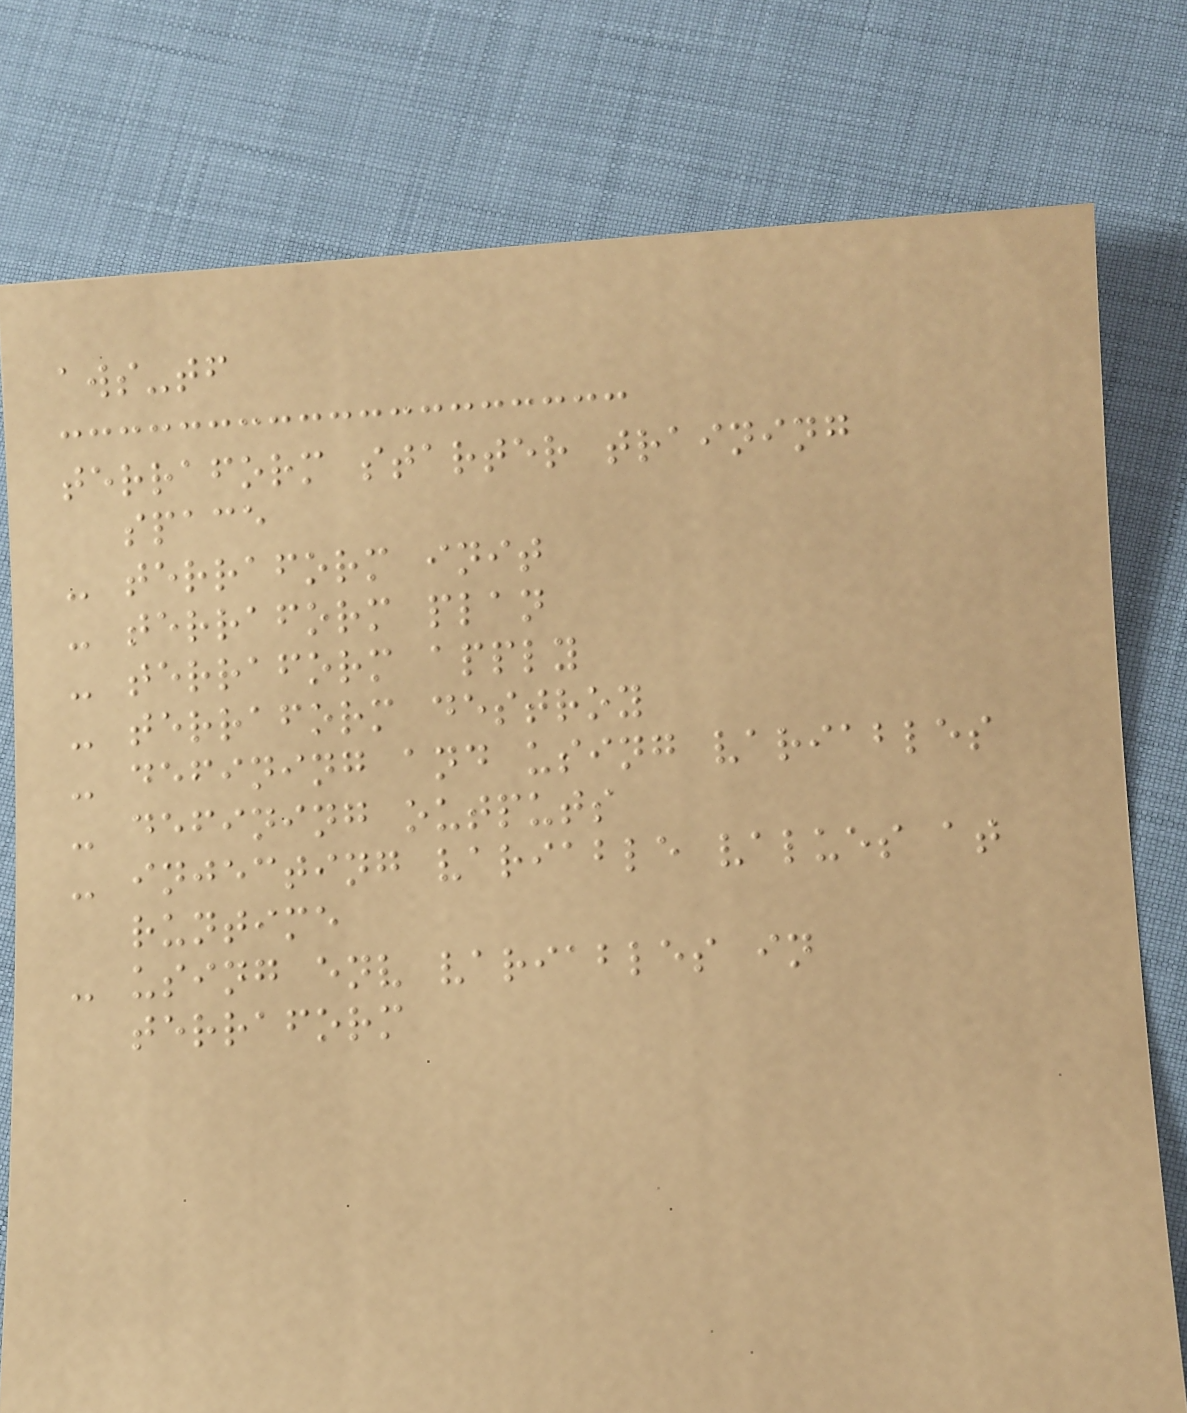aws-tf
terraform starter training
space
- terraform init
- terraform plan
- terraform apply
- terraform destroy
- defining and using variables
- defining outputs
- injecting variable values at
runtime
- using env variables in
terraform
